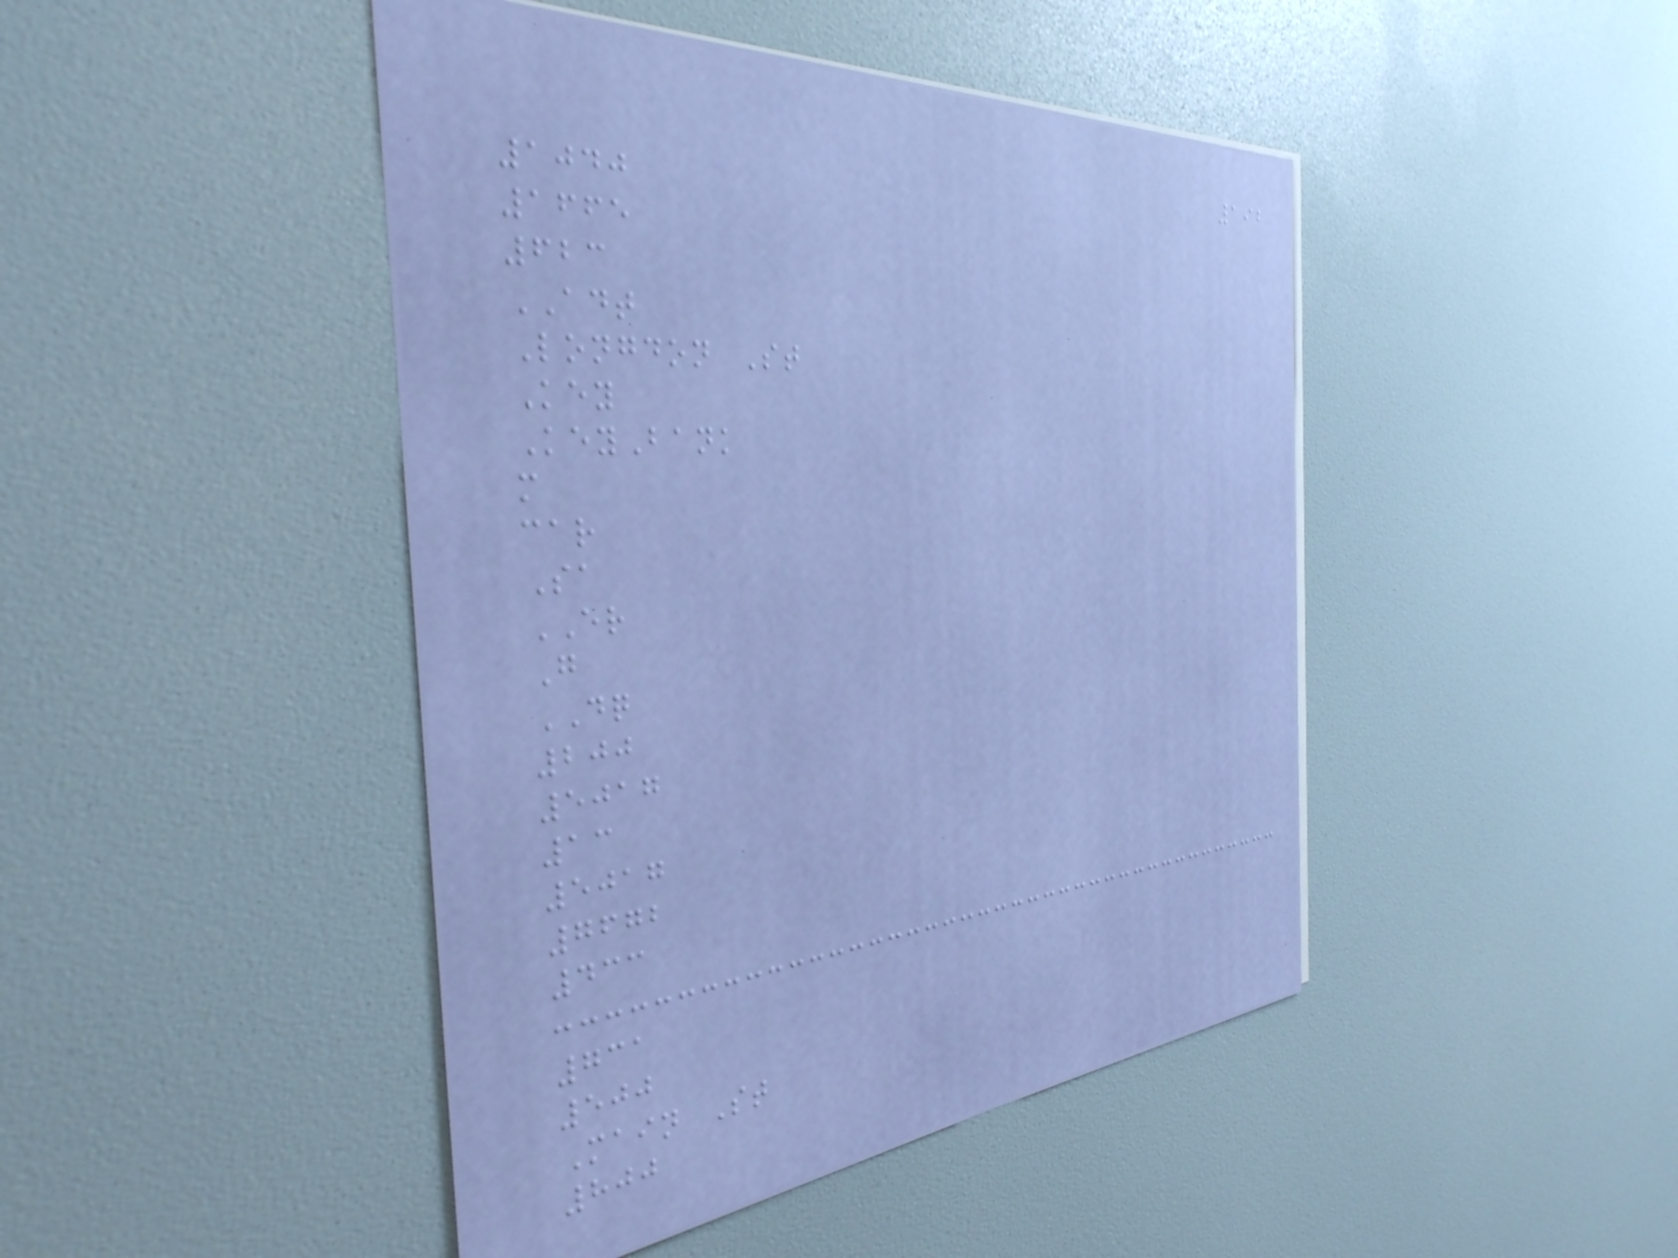192
1040
1665
623
ADT
Longdon St
Key
KeyBank
m
car
Sa
ER
G
DQ
200
5017
13
5017
7672
433
731
500
Main St
800
